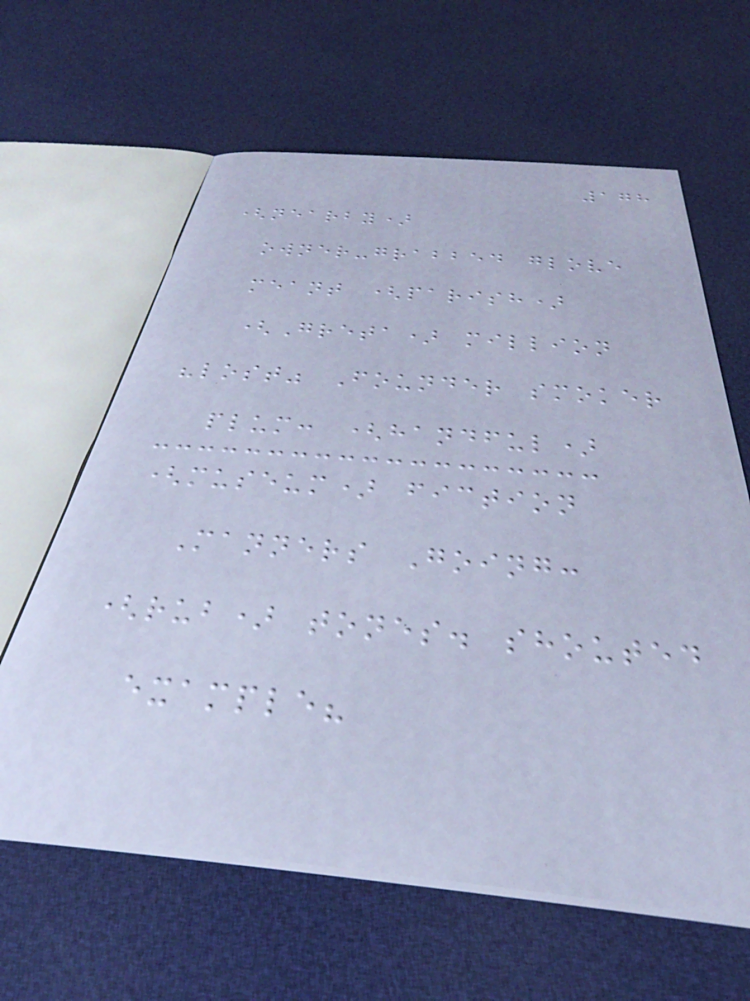178
(nearby)
owner-grabbed glove
meant (parish)
(Greta) million
"lost" Founder smoker
plum: (handful)
(museum) fiction
Manners Going:
(rub) tones. shouted
example?
